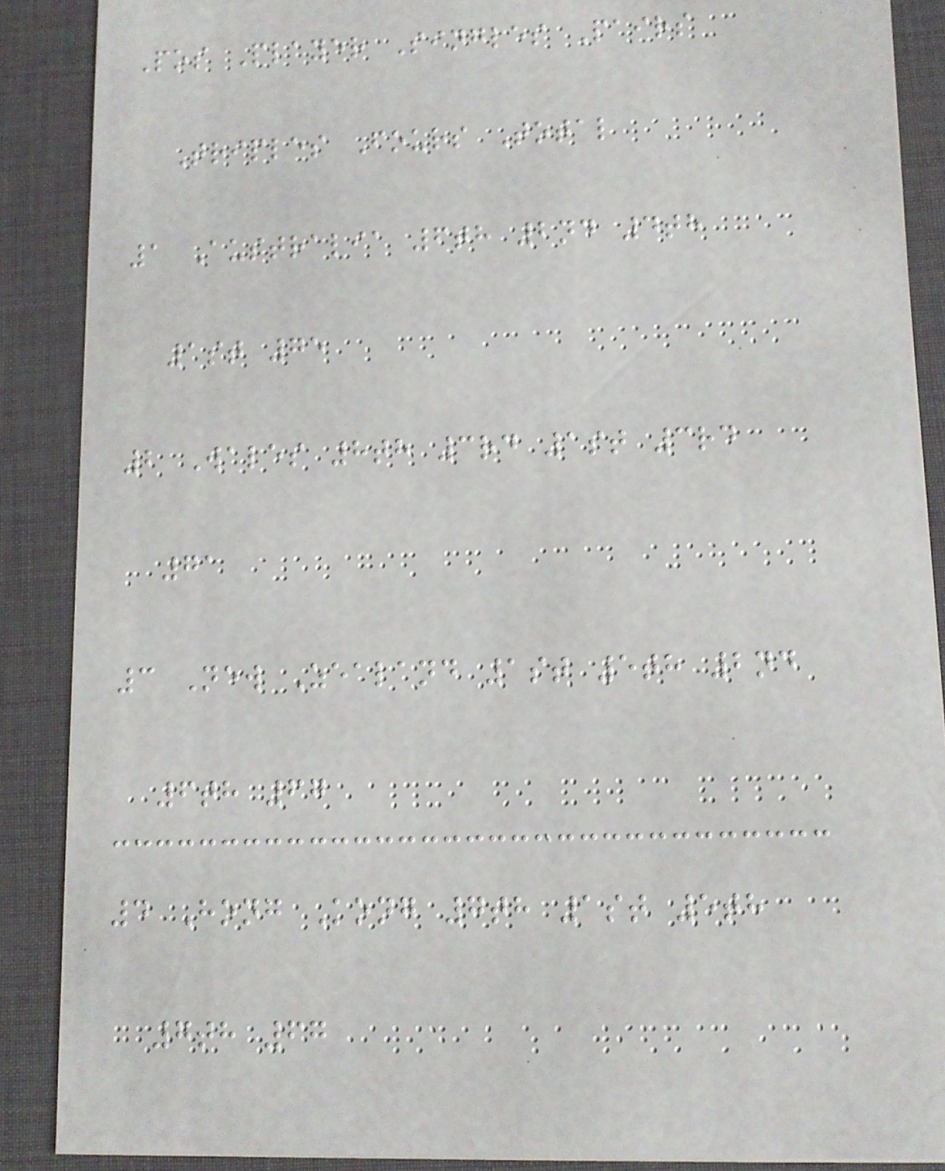Pos Player Singles Pairs
Triples Fours Total
1 Australia 6th 2nd 4th
1st 75
2 Wales 8th 3rd 1st 3rd
71
3 New Zealand 1st 5th 2nd
6th 67
4 Hong Kong 7th 1st 5th
7th 67
